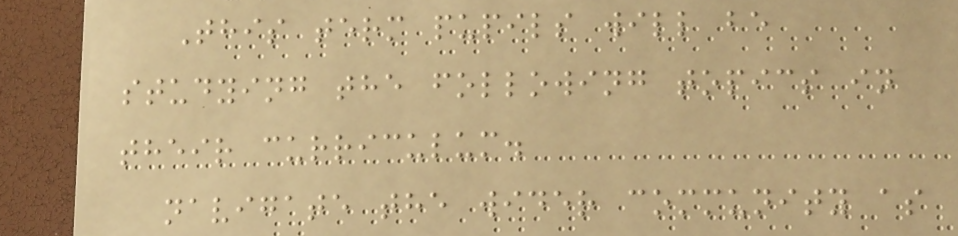This term pupils will be
studying the following topics in
their curriculum.
navigate the wider community as
